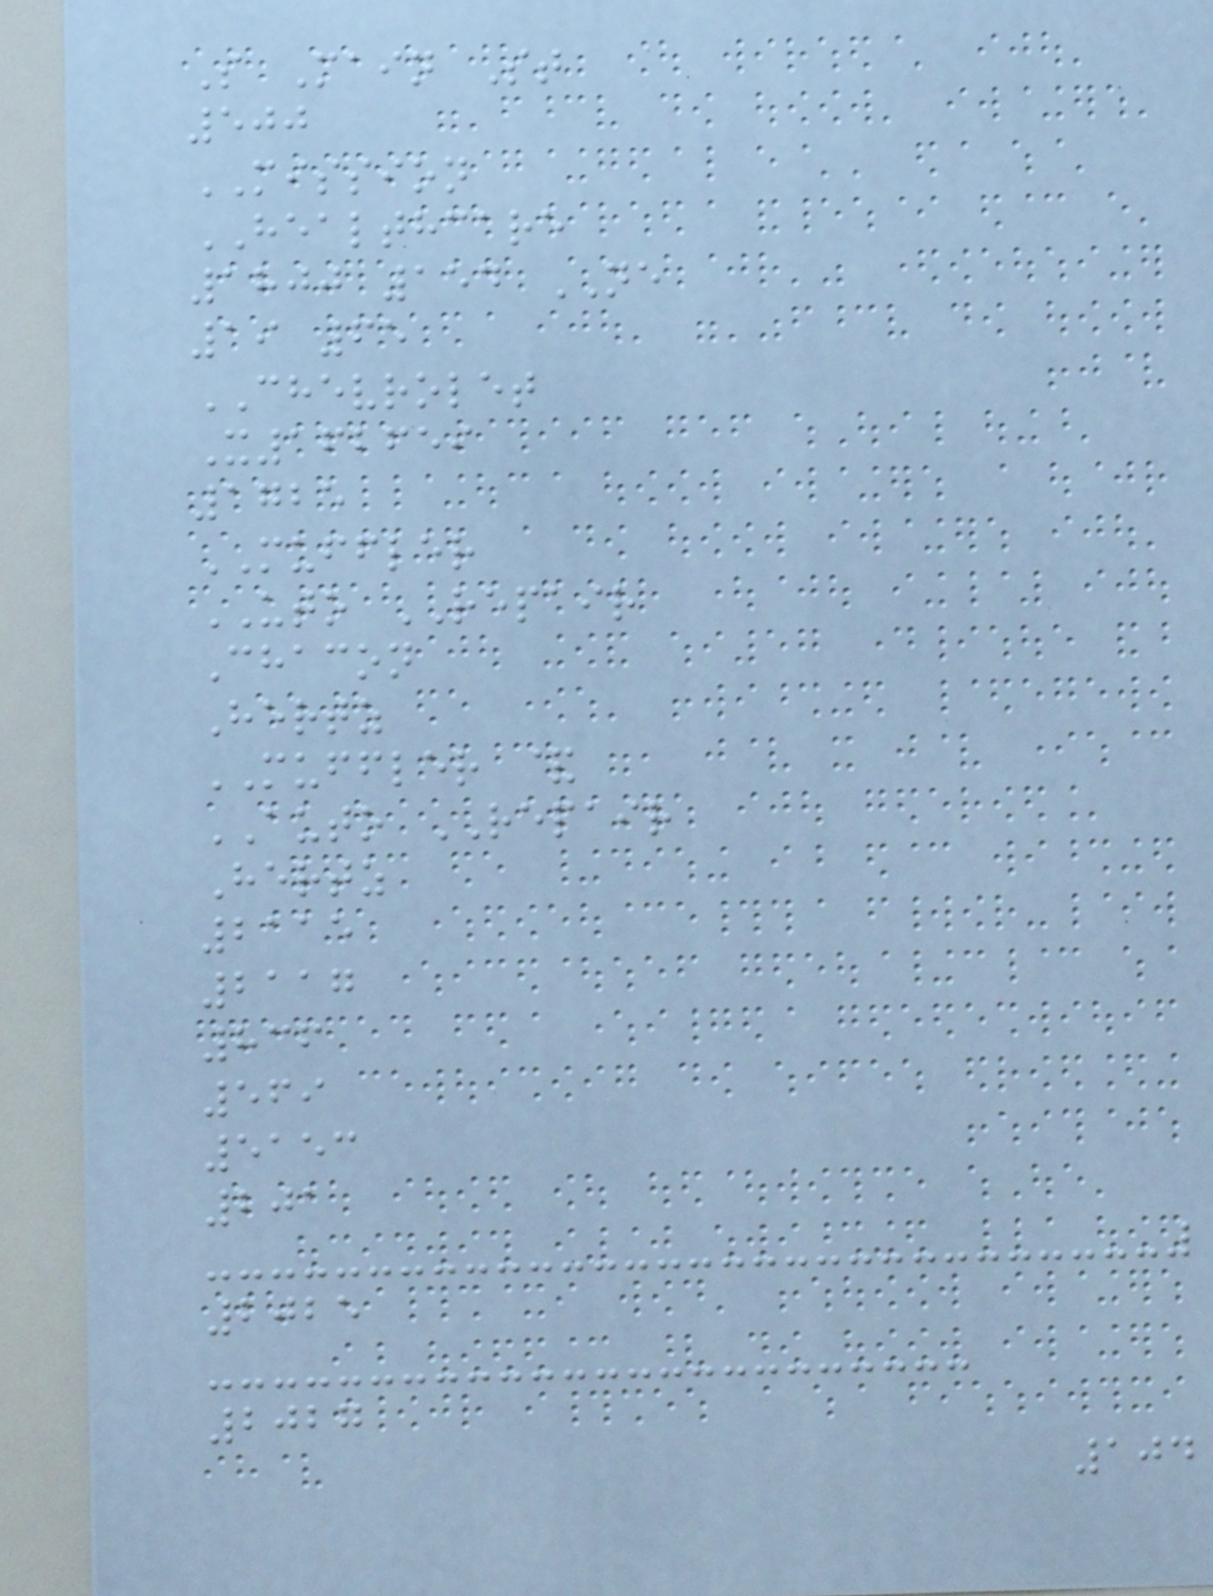S Main St
500
MISSION
HEALTHCARE
1800 154 NE
19 65
CHEVROLET
X162659
1725
MUFFLER
UTO REPAIR
Chacon
Hertz
MUFFLER &
AUTO REPAIR
Hertz
2115
2117
836
569
5153
201
2025
2027
104
